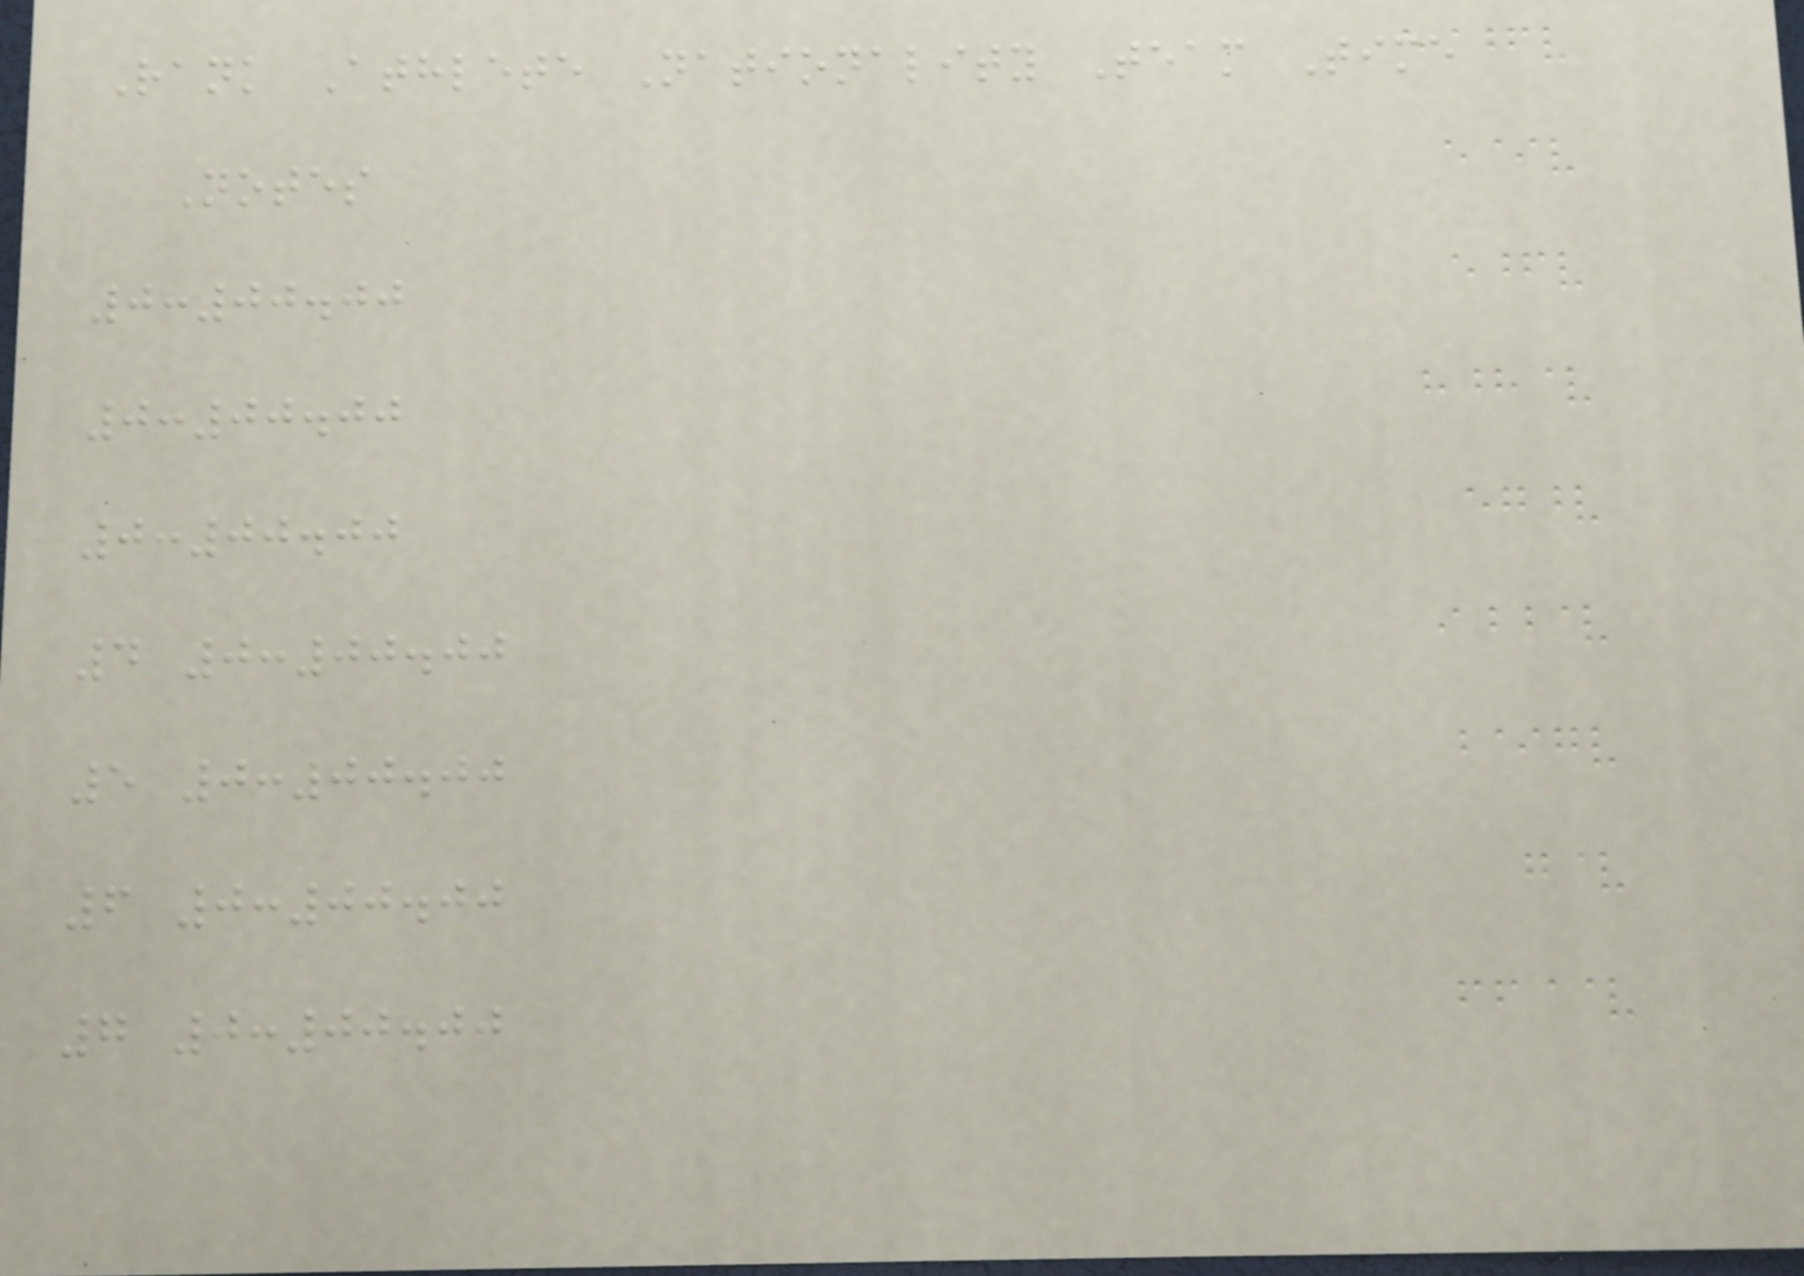Rank Athlete Nationality Team Time
Notes
0:00.00
0:00.00
0:00.00
4 0:00.00
5 0:00.00
6 0:00.00
7 0:00.00
